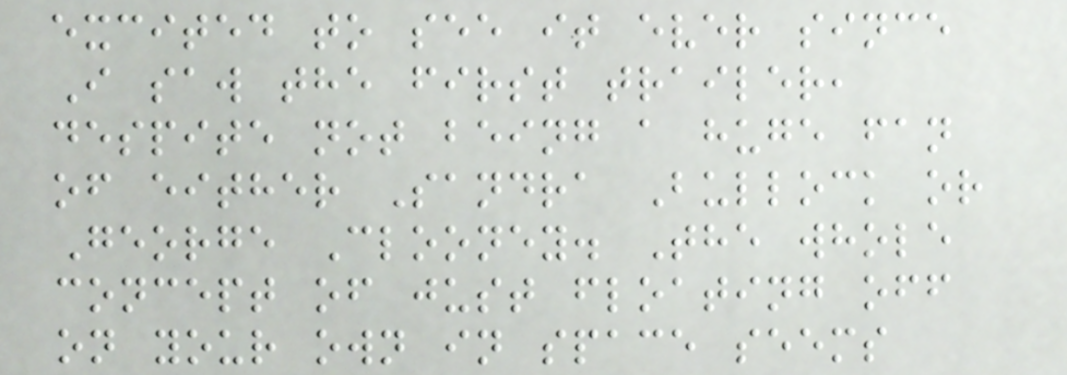excited to see it ever since
I saw the first trailer,
despite not being a huge fan
of either Sandra Bullock or
George Clooney. The whole
concept of just floating off
on your own in space seems
